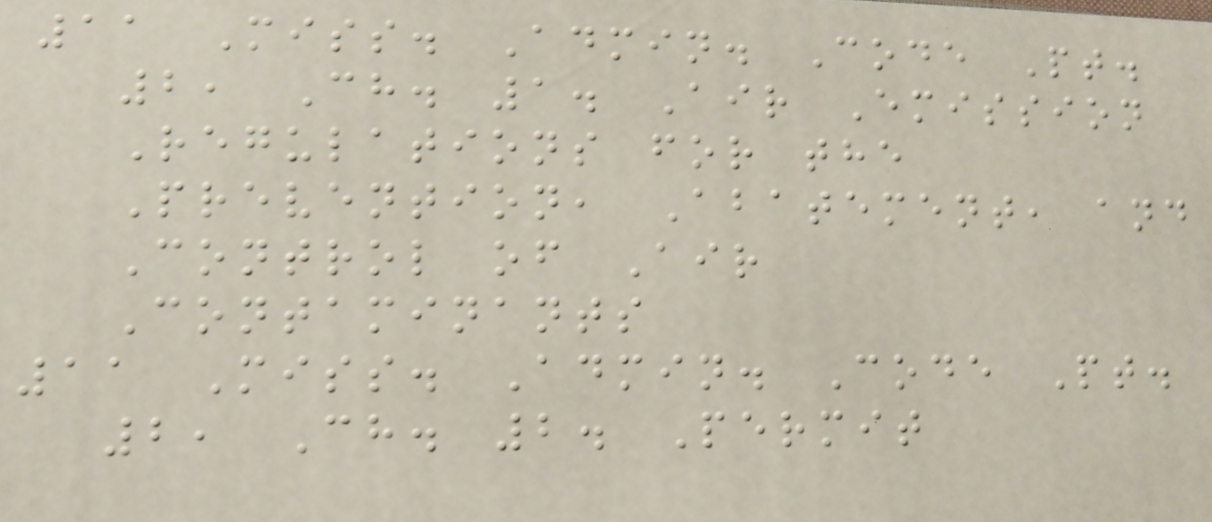11 Miss. Admin. Code Pt.
2, Ch. 1. Air Emission
Regulations for the
Prevention, Abatement, and
Control of Air
Contaminants
11 Miss. Admin. Code Pt.
2, Ch. 2. Permit
